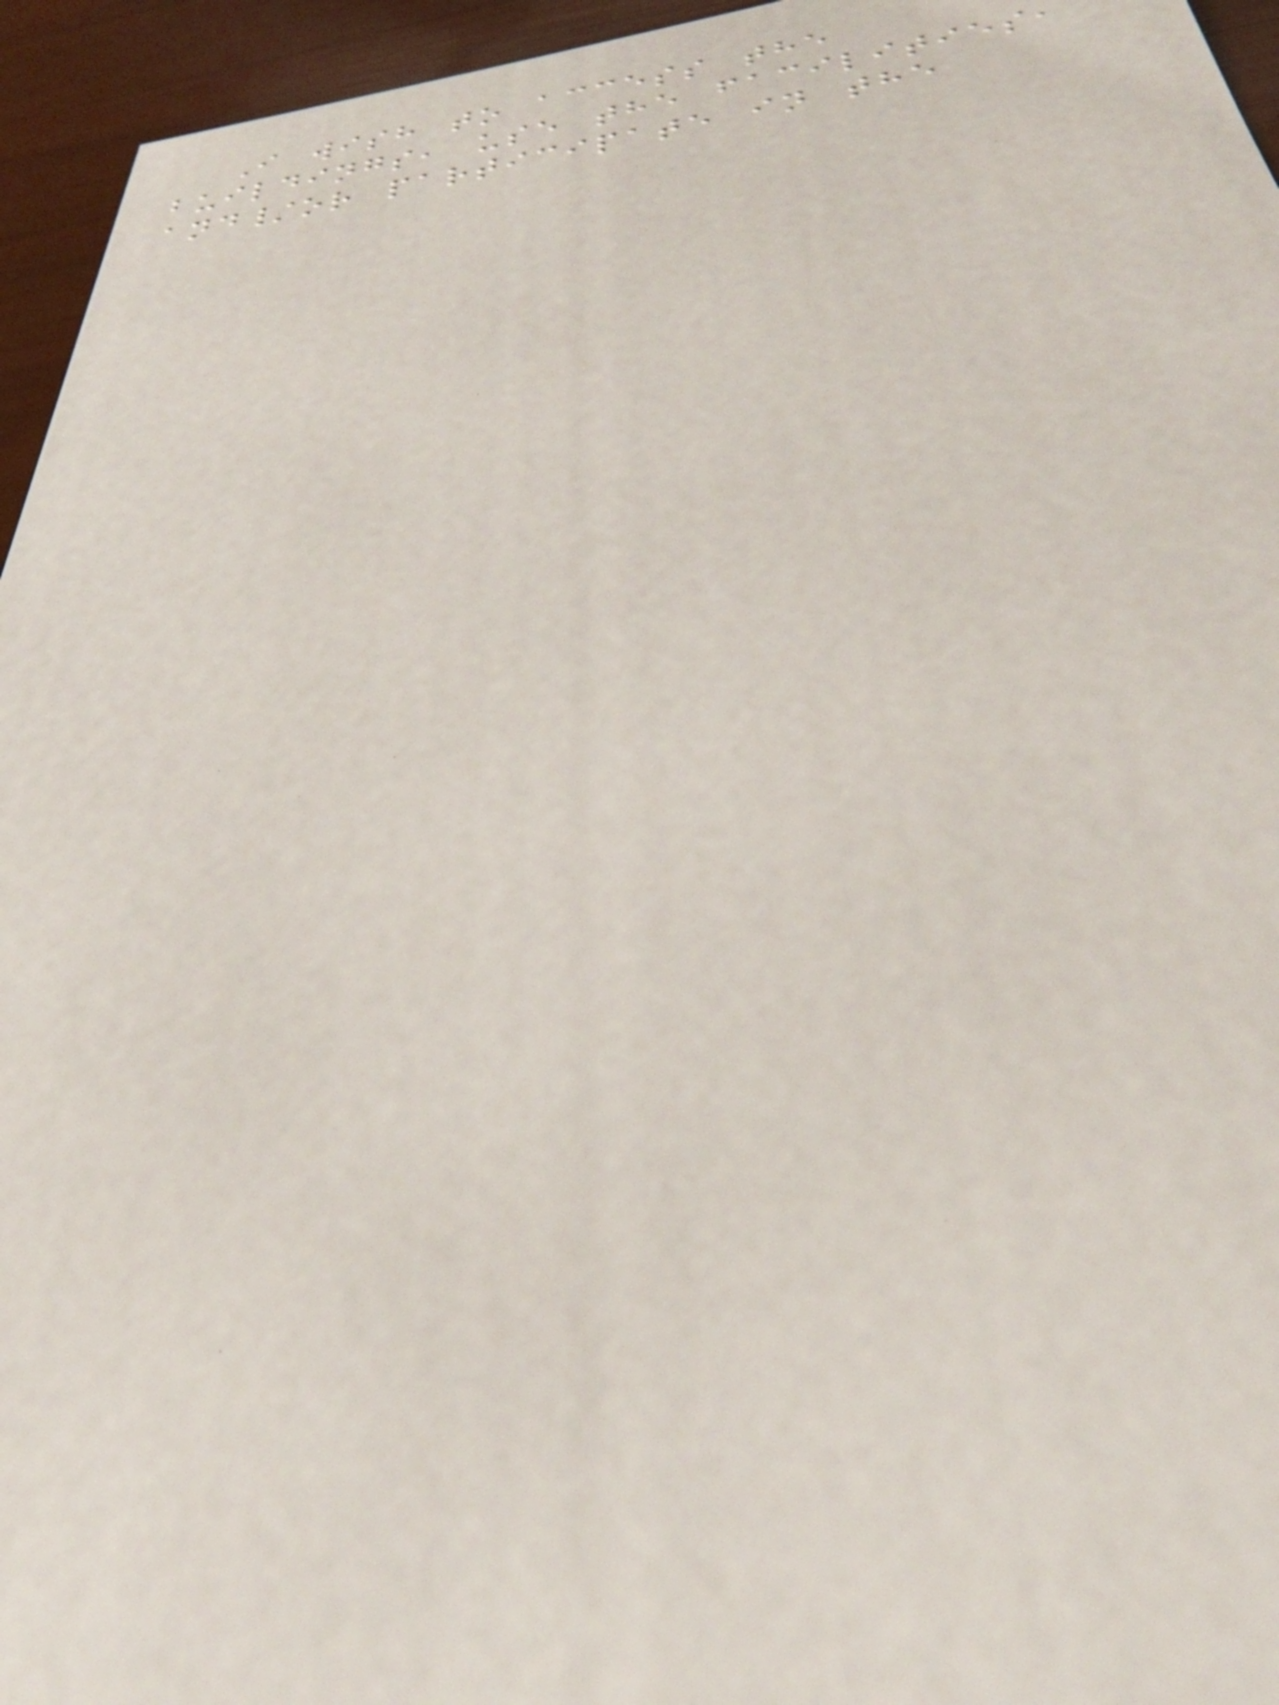I wish to access the
buildings, use the facilities
and/or participate in the
